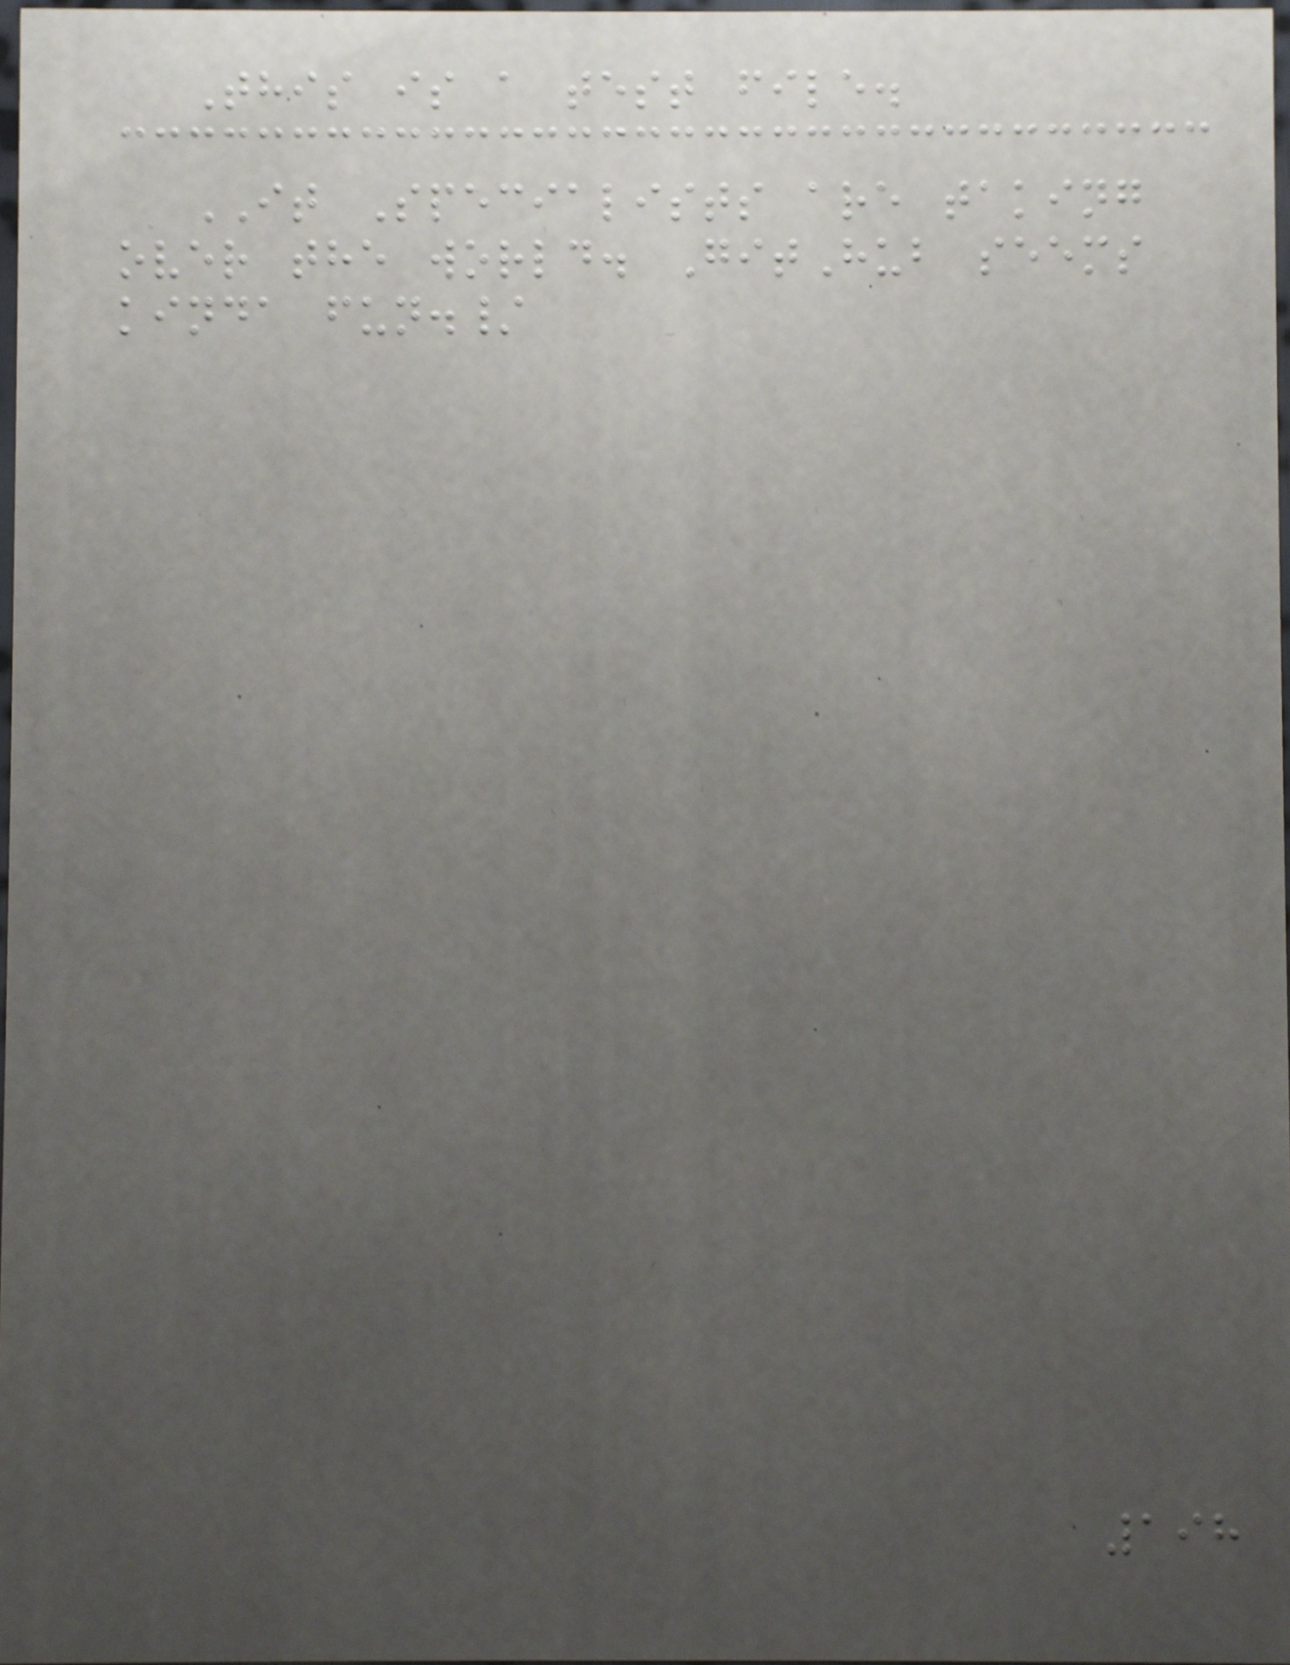This is a test file.
IT Specialists are taking
over the world. GitHub seems
kinda fun./
198
